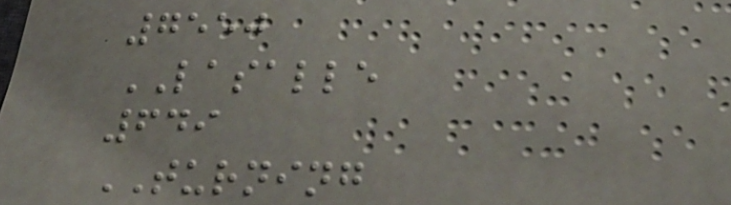7550
LASALLE
649
TURNING
